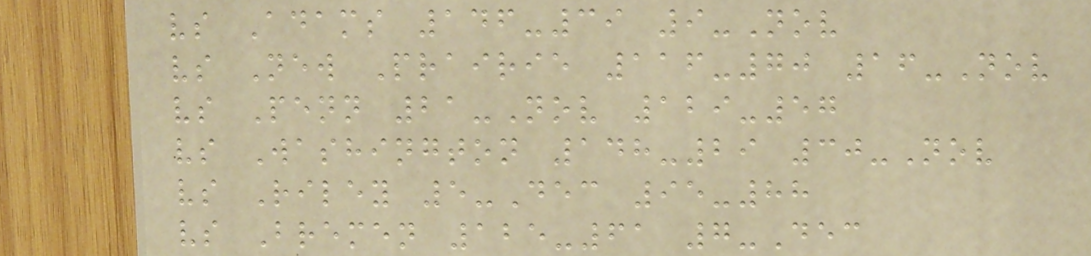vs Adams 146-39 9-Nov
vs New Prairie 116-70 16-Nov
vs Penn 21-Nov 129-57
vs Washington 148-29 30-Nov
vs Riley 5-Dec 95-88
vs Bremen 125-61 7-Dec
